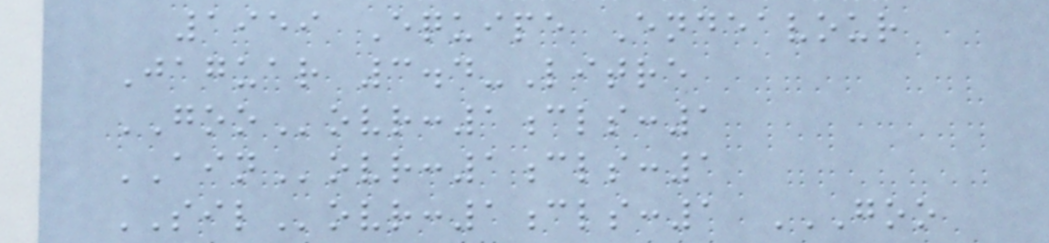1959 Equipe Endeavour
Jaguar 3.4-Litre
GOOovr:1cls:1
AINovr:1cls:1
SILovr:1cls:1 GOO
